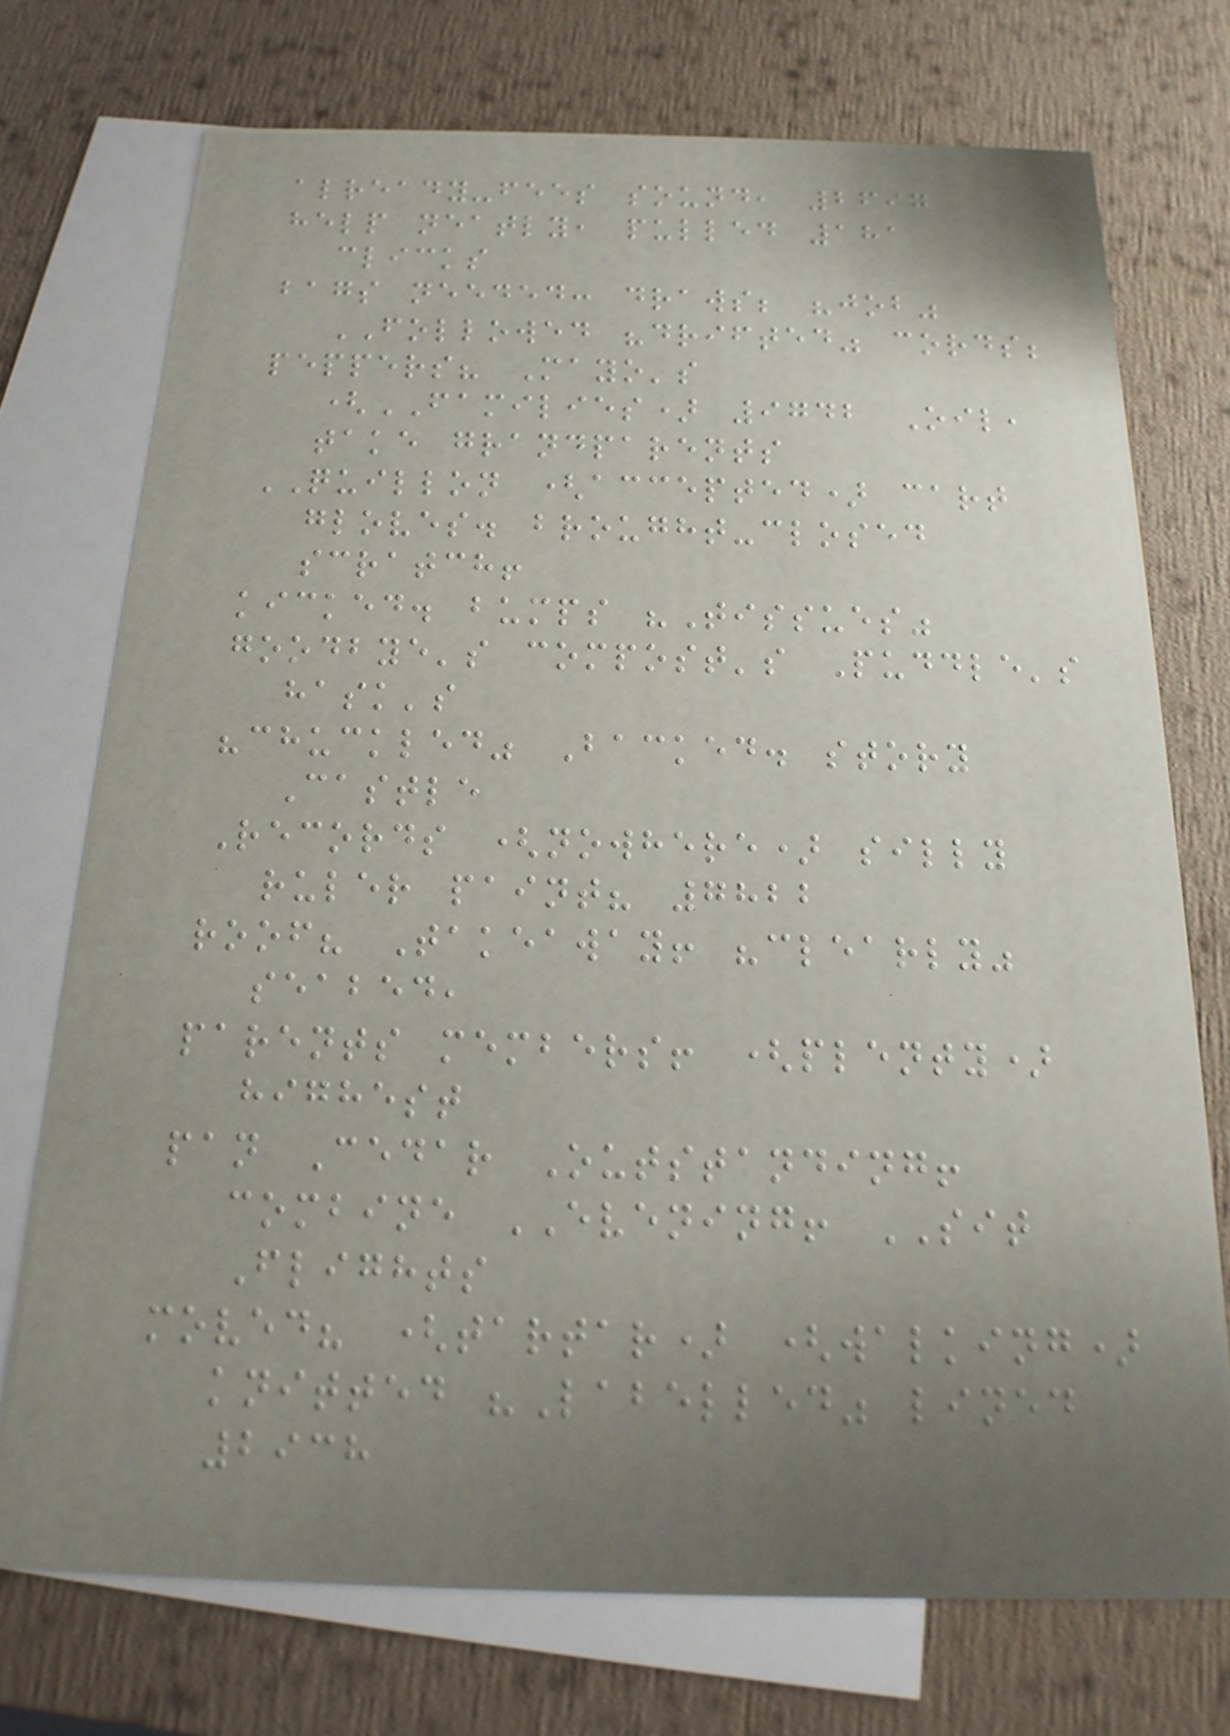already-fees sound, 2697
help neatly, pulled 181
clicks
bags needed: draws; "job"
FOLLOWED "drifted" cords;
peppers? Mayo's
(FAMILIES) 9742 Oil,
take grandparents
QUILLON (accepted) cart
gloves. brought-closed
scratch!
kicked. bumps "Tissues"
goodbye's compost's Puddle's
hask's
"chuckled" Backed. story
Castle
Records (nowhere) silly
ruler paint? 7822
roof? Takeaway! "clearly"
seabed,
parents members! (plenty)
highest
pan Cedar Outstanding!
combine EVENING! SIT
Flights
moved? (tartar) (walking)
knitted "Labelled" lined
2938
